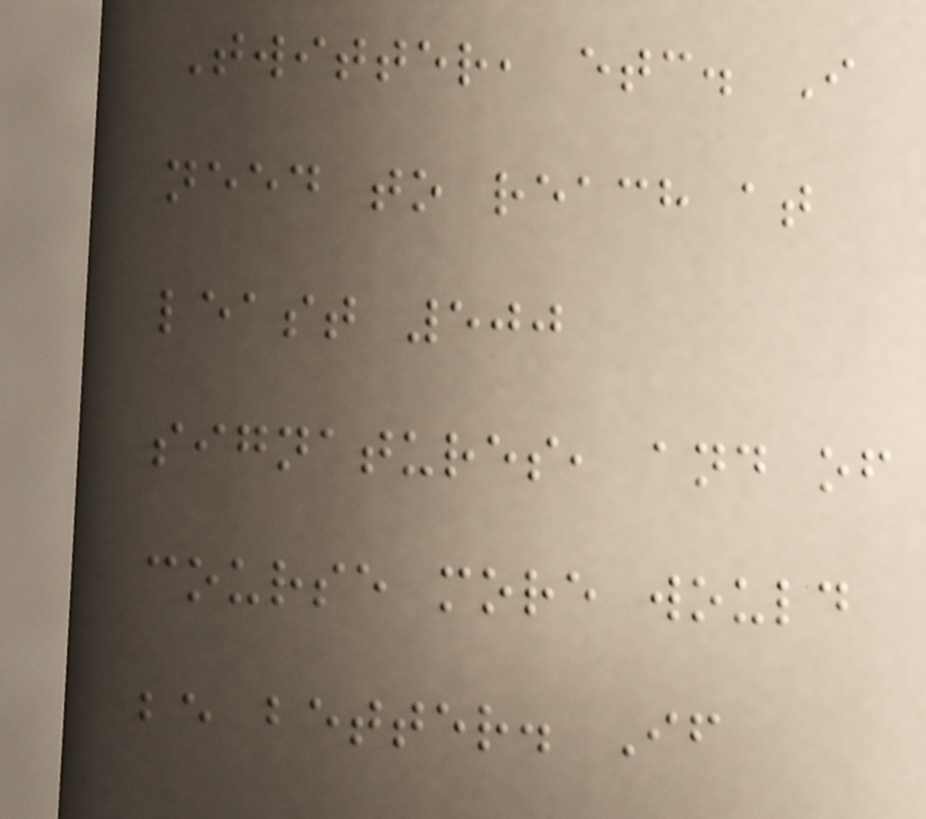Twitter, etc. I
need to reach at
least 500
signatures, and of
course more would
be better. If
